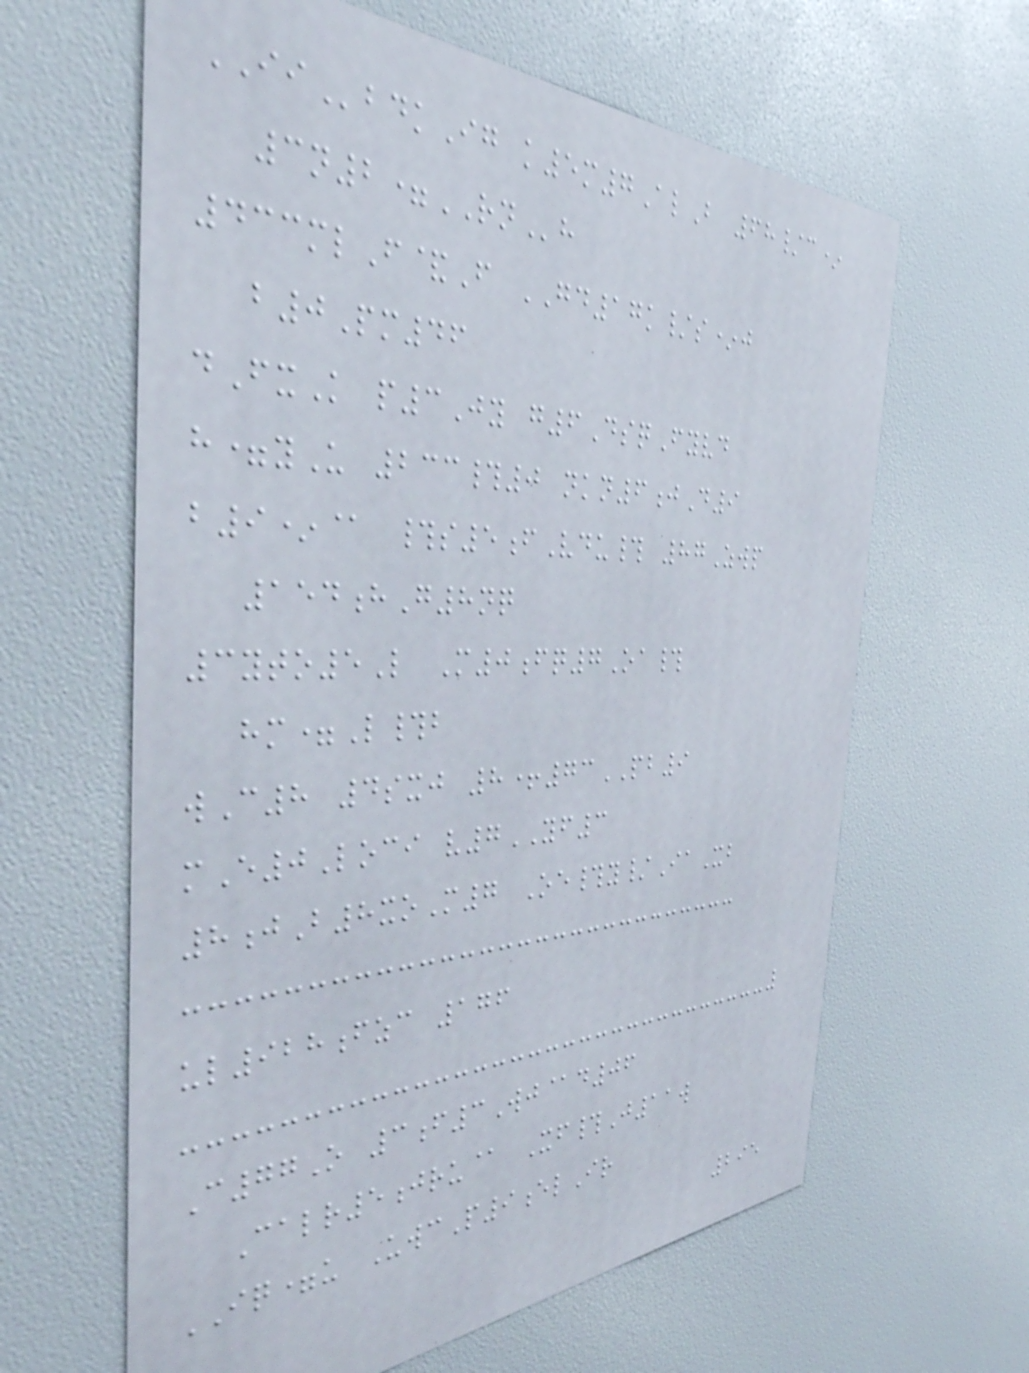IIbdkIg k5m7AlB 68/c*
3n2=RNh
433mlF&F GD17k/s*j
b0Pm46
dFxK p3Jy g6DsqFyvd
h=yU 233#0 nkn6jD9
b9*@ #s5fVdu# 87Zwp
154hG8nq
3yto5L M0fq7Oa#
hm=L#b
wC8 4sxj 8+73PB9
mE0Loci v7YF3
8jB8xoM7 Oe#y/IaXb
ul928fzc 176
C77O 3f3Wj@d06
Calr5jru@ Xf#J11w
IQ=u UwcP9elIr
295
